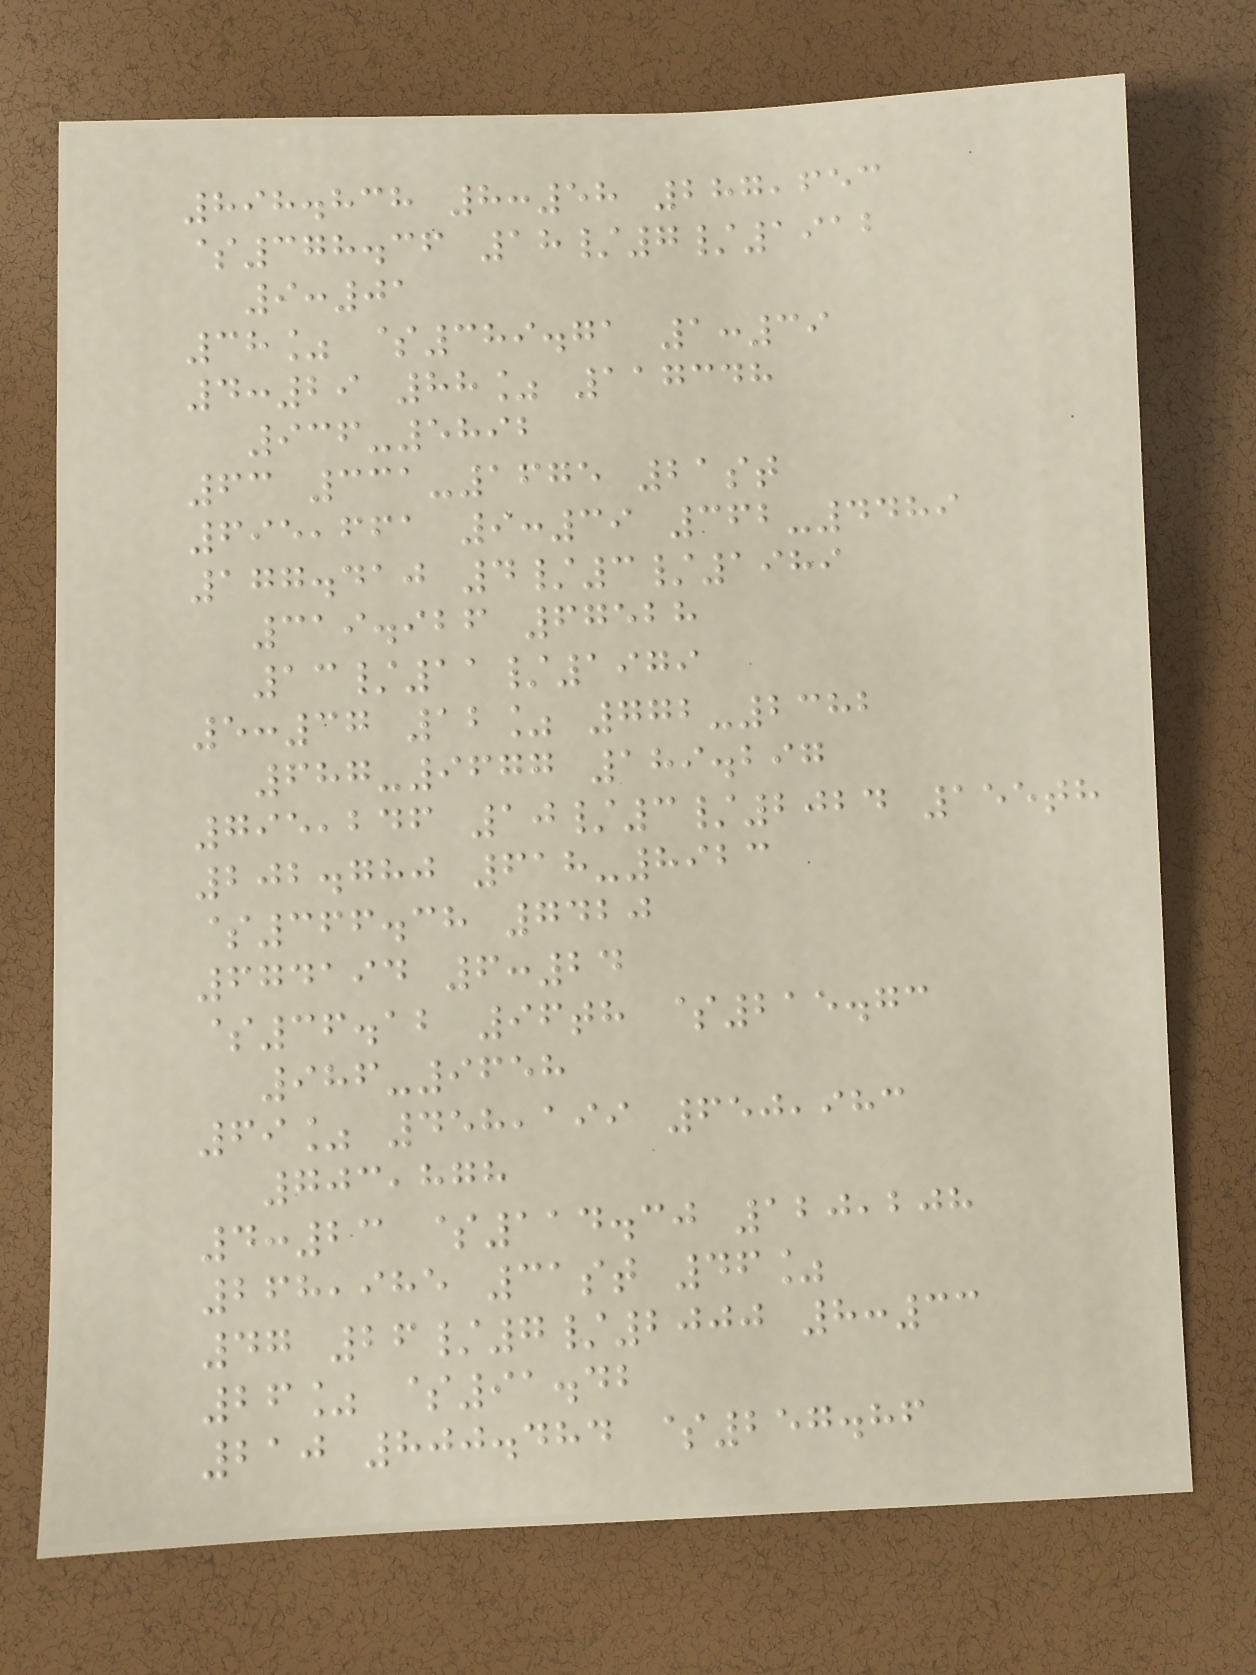898.838 8:58 287,653
$378.36 18/7/1912
9:01
38% $389.71 1:39
4:29 88% 117348
936-5892
63 331-1675 21st
695,661 9:39 362-4489
177.410 4/3/1989
319.926 67528
13/11/1979
5:37 12% 772-2382
687-9677 189.297
795,246 10/3/2024 155th
202.780 618-8923
$366.38 7420
674194 6:24
$36.12 96th $215.73
986-9658
69% 458,199 650,983
703,878
4:23 $114.30 120,208
268,985 31st 46%
47 26/7/2000 8:33
26% $91.42
210 800.484 $257.86
